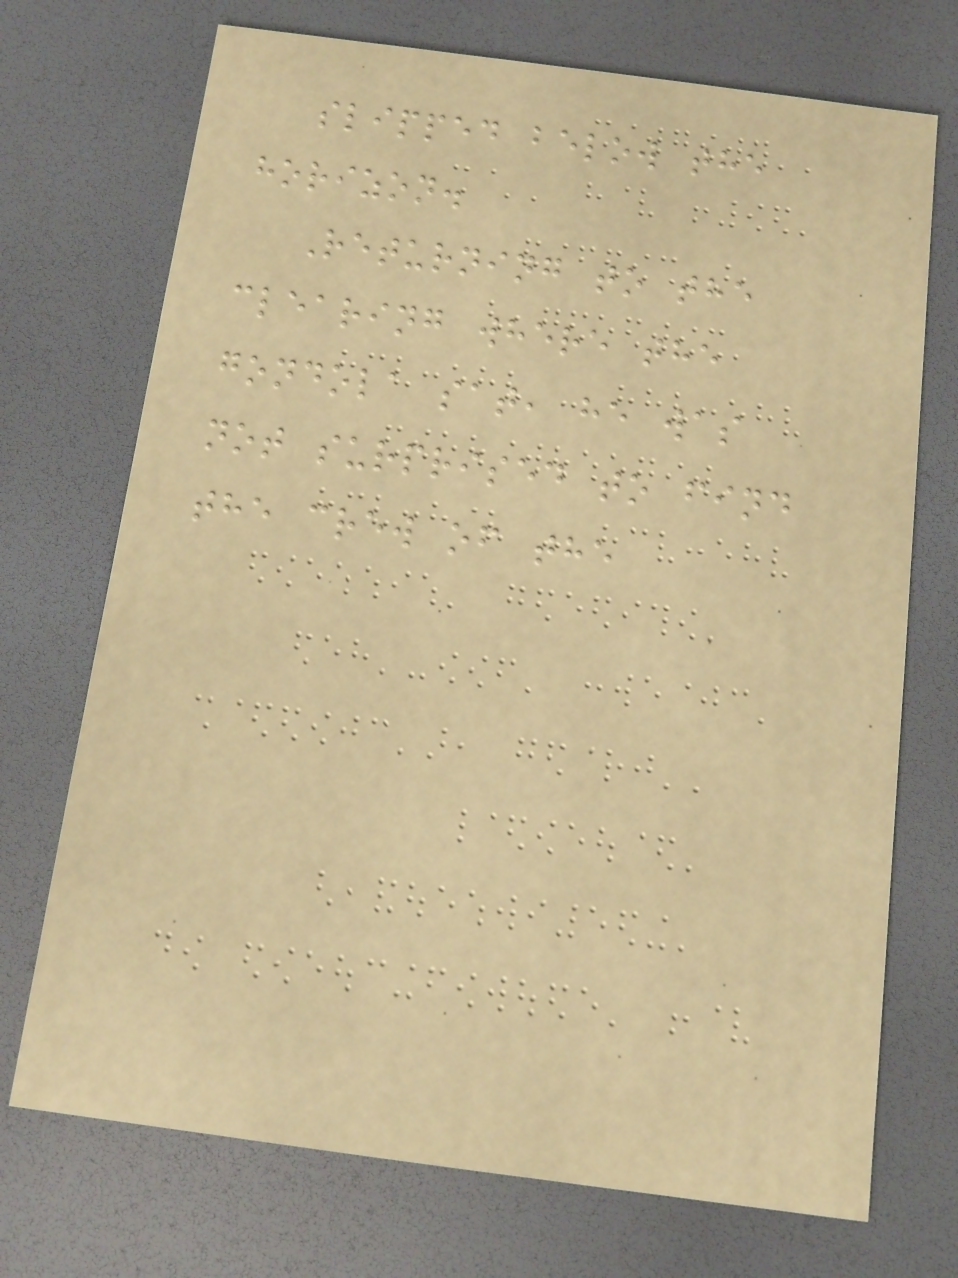slipped below the
horizon.
Returning to the
clearing where the
gondola sat, he was
not surprised to find
the crew of the
